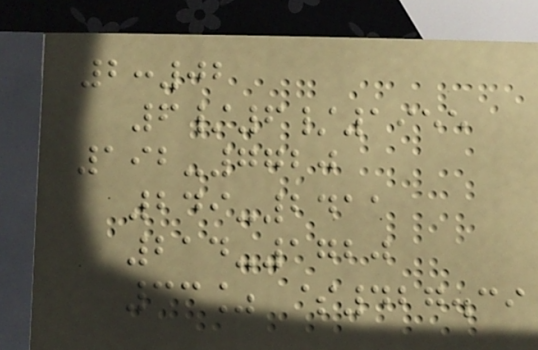2:02
6/6/1955
192-7720
249-2411
214-1720
33% $427.39
